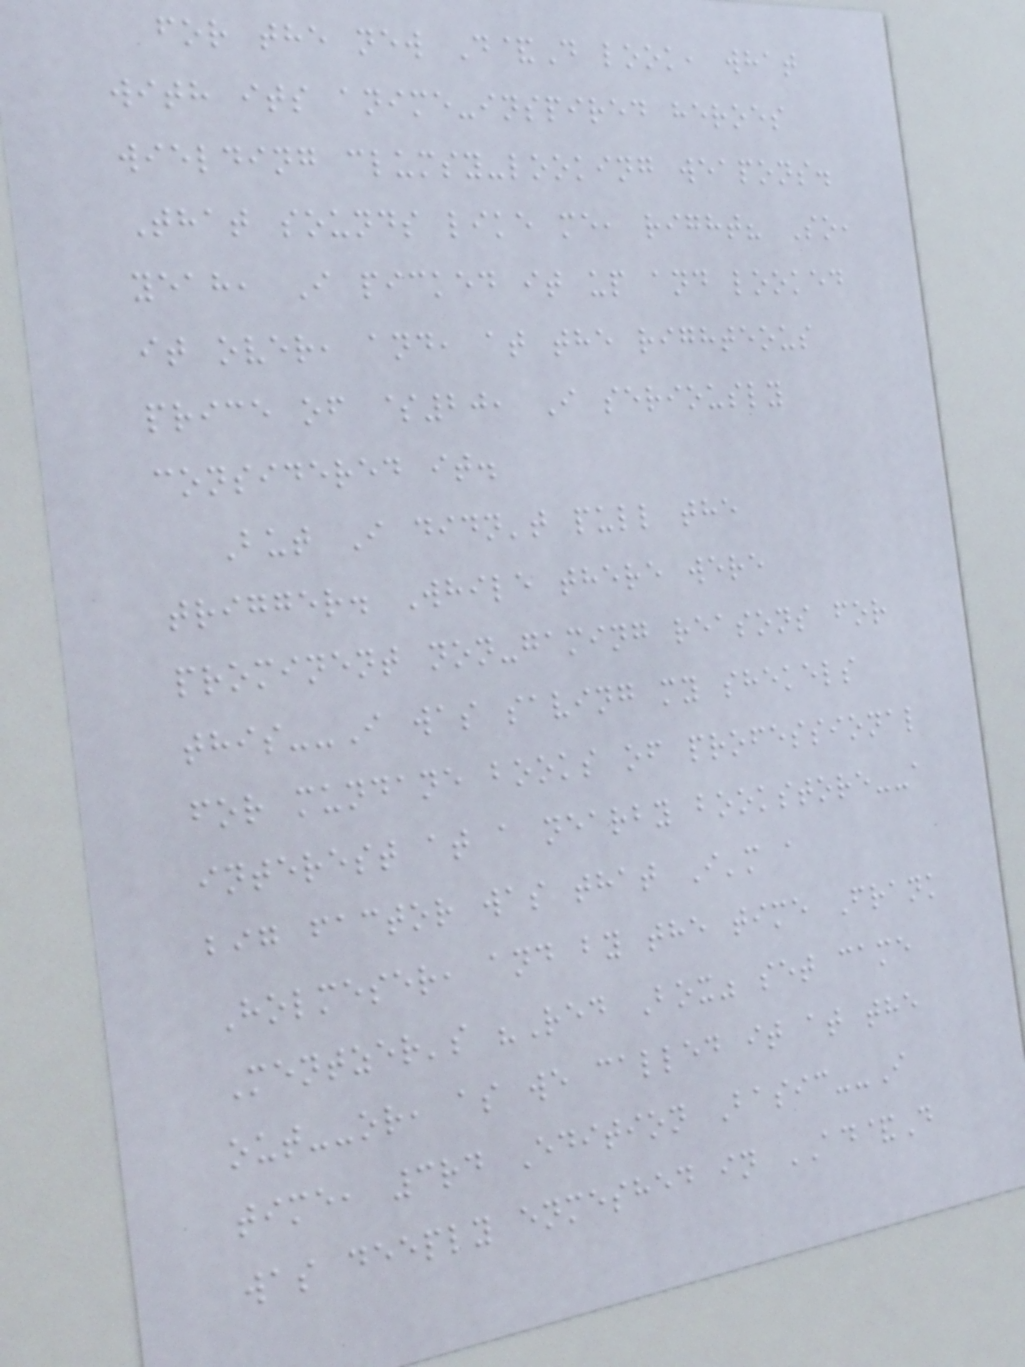for the new D&D look, what
with its anime-inspired heroes
wielding clumsy-looking weapons.
That sounds like me, right? So,
yeah, I picked it up and looked
it over, and, at the righteous
price of $20, I seriously
considered it.
But I didn't pull the
trigger. While there were
prominent non-gaming reasons for
this--I was saving my shekels
for mundane books of professional
interest at a nearby bookstore--a
big factor was that I'm a
Holmeser, and by the time Frank
Mentzer's "Red Box" set came
out--or, as we called it at the
time, 3rd Edition Basic--I
was deeply enmeshed in AD&D
